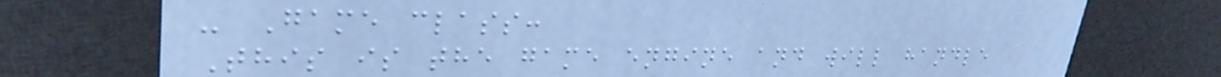- Game class:
This is the game engine and will handle
